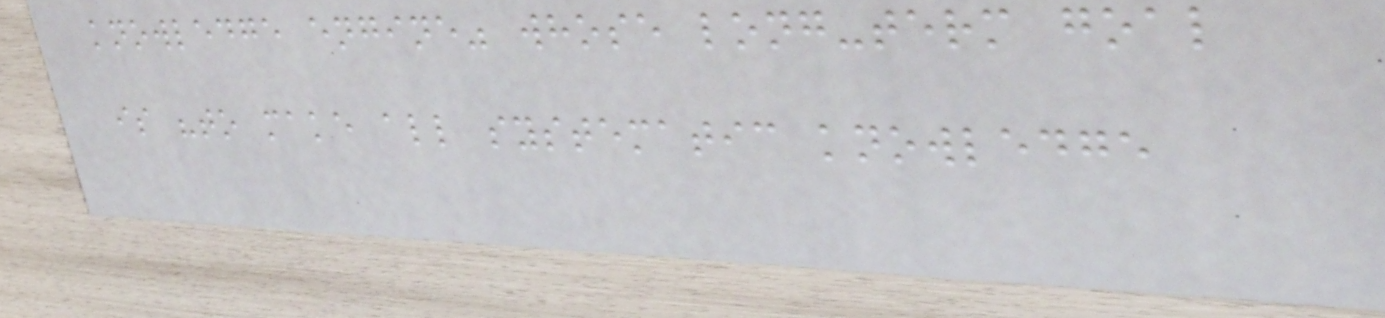knowledge engine" whose long-term goal
is "to make all systematic knowledge
